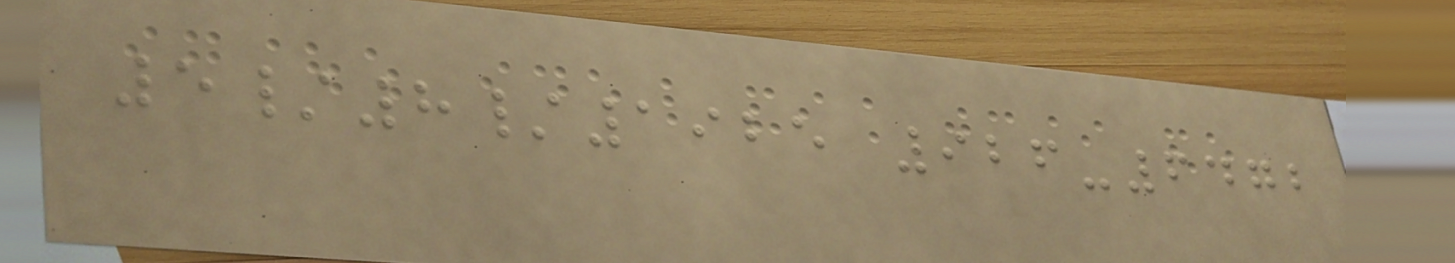5/8/1925 926-6472
